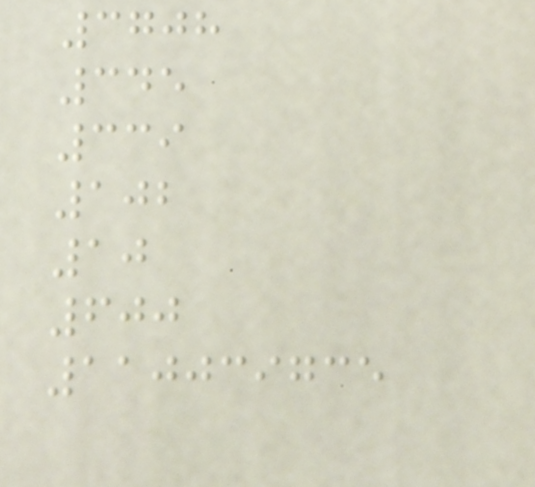3708
345
339
102
10
600
110039735
